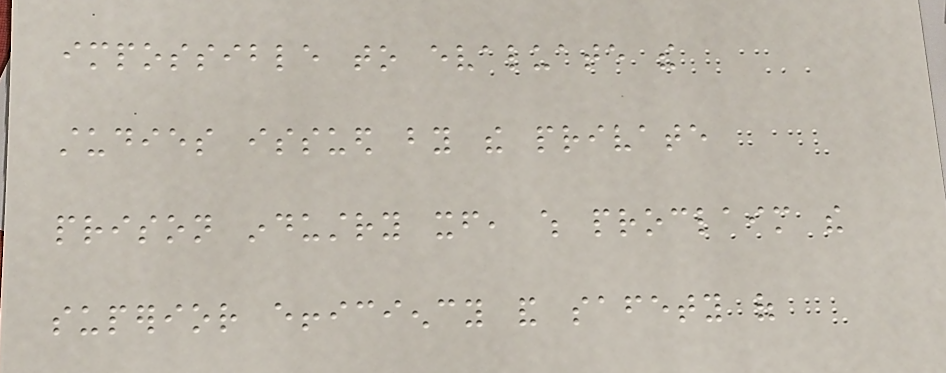impossible to evaluate the
studies issued by the private
prison industry itself, which proclaim the
superior efficiency and safety of
